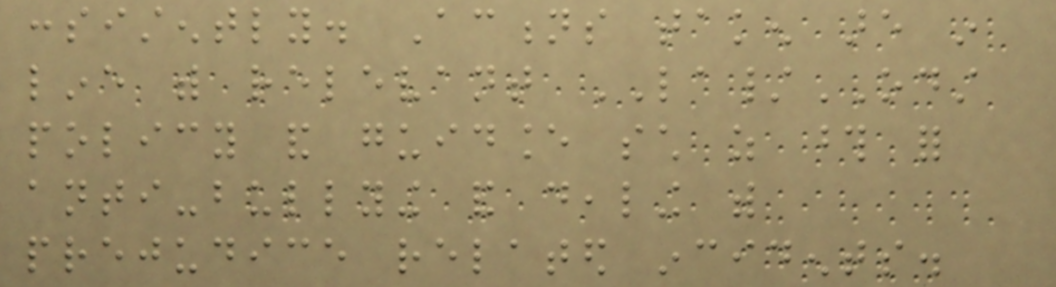consistently. Actions taken are in
line with relevant LA/ODST
policy and guidance such as those for
anti-bullying and dealing with
prejudice related incidents.
